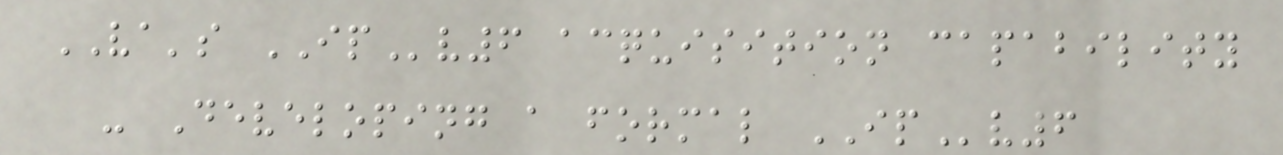VA's IPv6 acquisition capability
- Developing a formal IPv6
